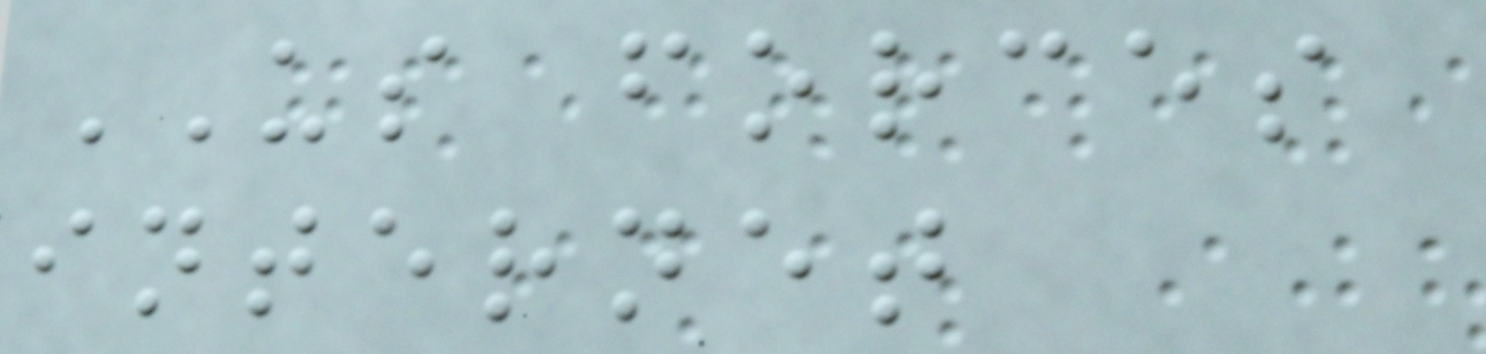US forces
internet
